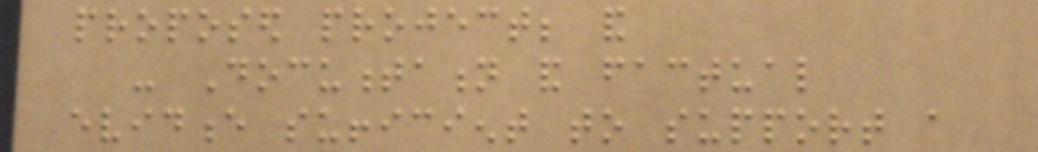proposed project; and
- Documentation and factual
evidence sufficient to support a
